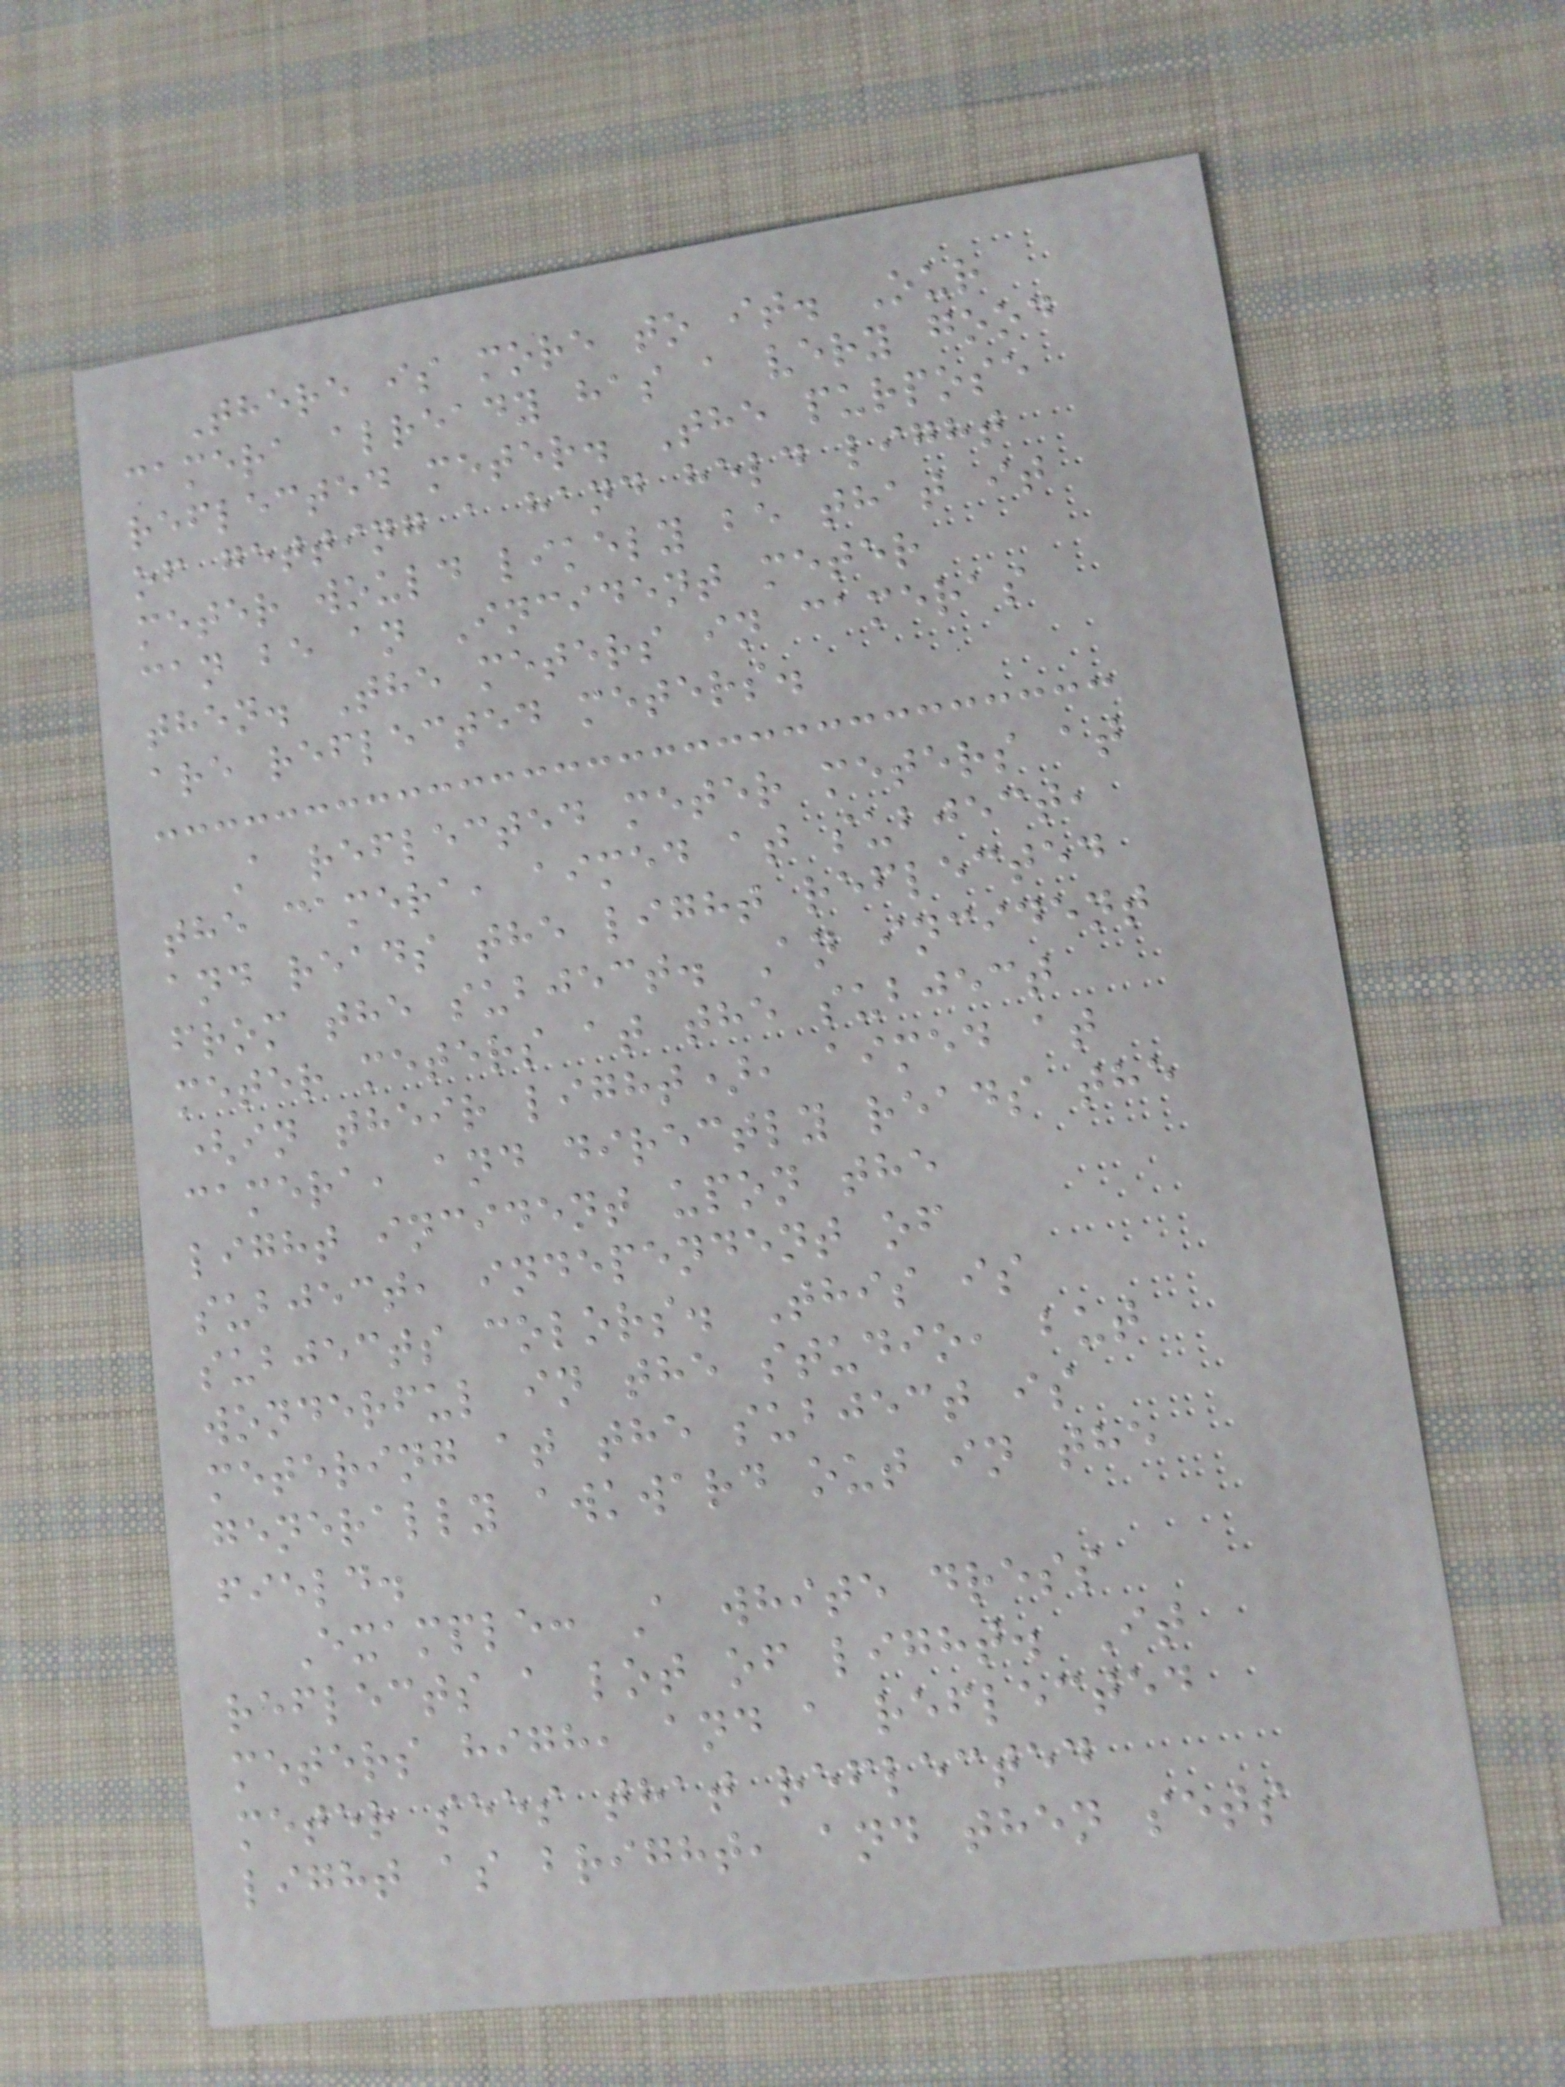There is more to it. Our
camera already has a very good
reflected meter. The purpose
of getting a hand held light
meter would likely be that it
can be an Incident meter
then. The meters in cameras
are reflected meters.
A reflected meter meters at
the camera, aimed at subject,
and reads the light reflected
from the subject. An incident
meter meters at the subject
(in their light), aimed at
camera, and directly reads the
light incident upon the
subject, independent of
subjects colors. This is
wonderful in the studio, but
metering at the subject is
generally awkward out in the
field.
Example: A white dress
reflects a lot of light. It
meters high, and a reflected
meter sees that reflected
light as bright, and then sets
